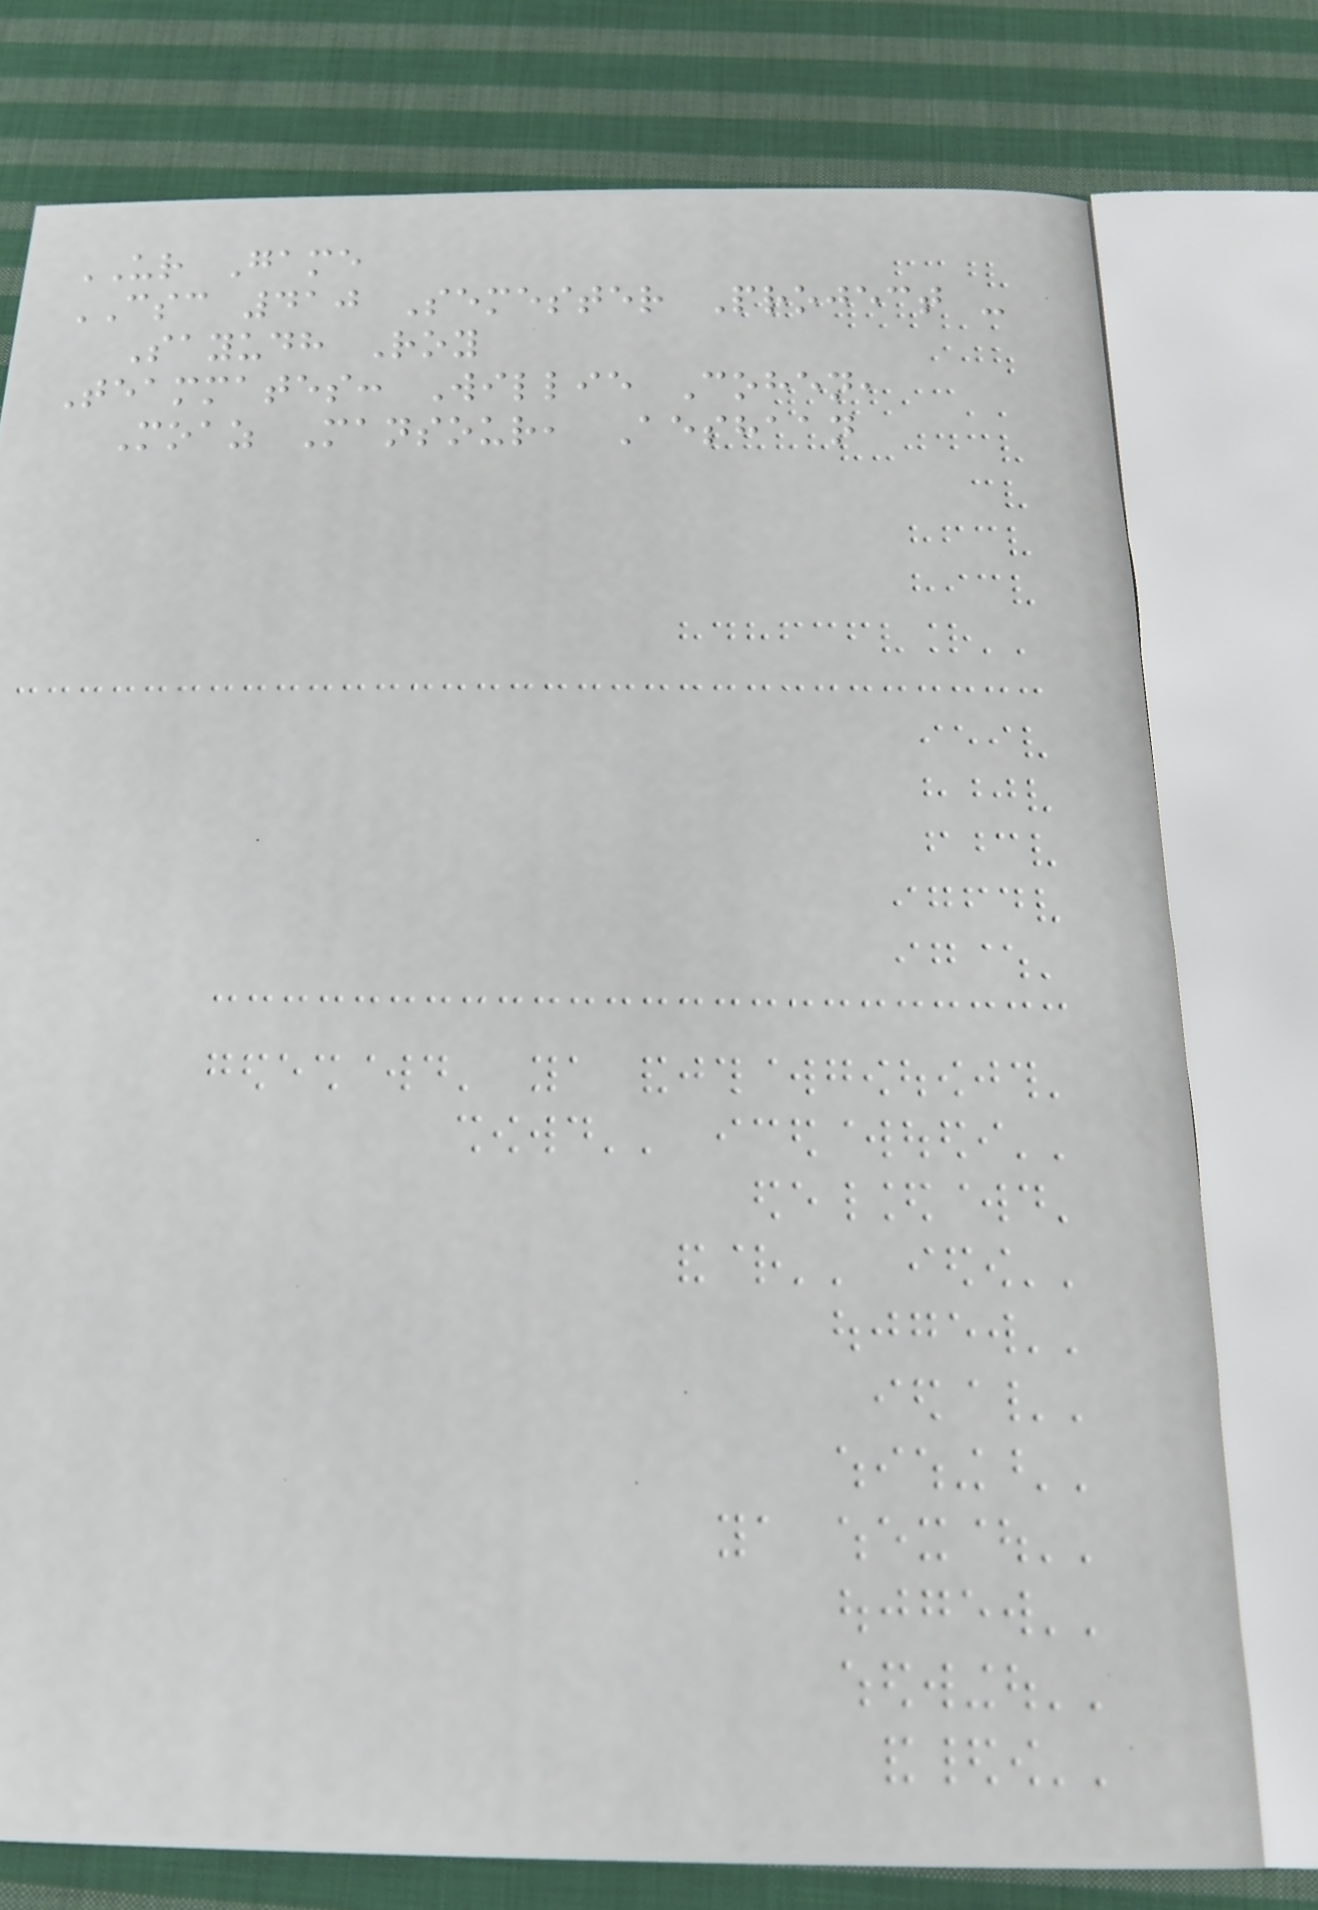UR Game
CSC 410 Semester Project -
Sayudh Roy
Teammates: Willie Cohen,
Moaz Mansour, Aeshaan
